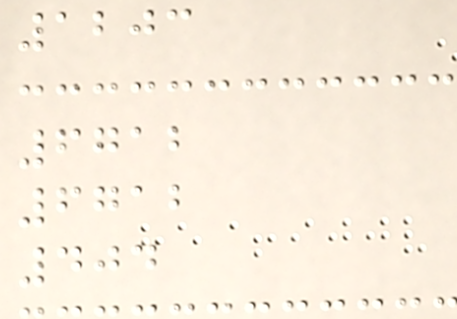1203
6712
6712
404
